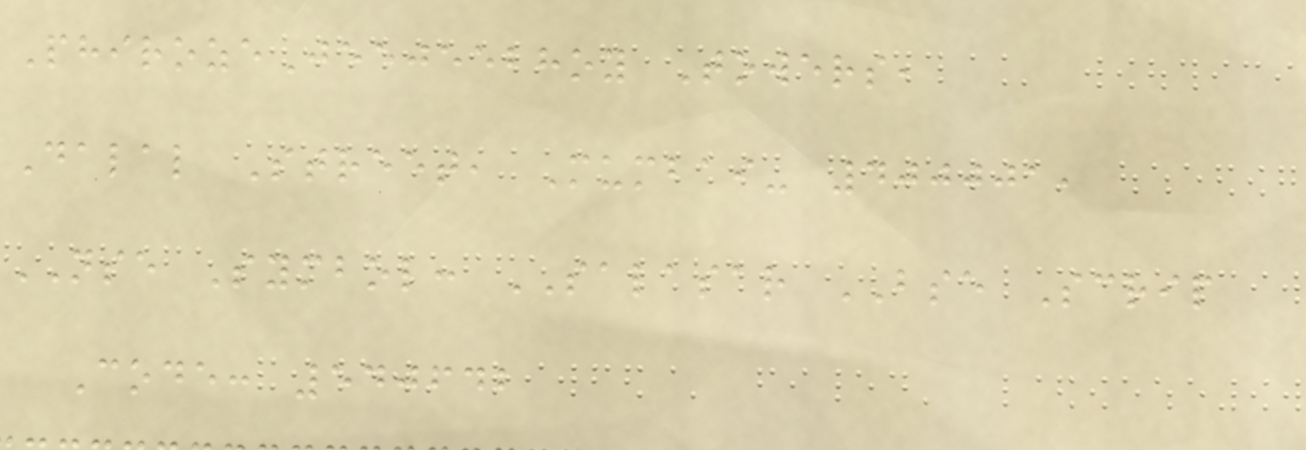PhirozeJeejeebhoy Towers,
Dalal Street, Mumbai- 400001,
NSE Symbol: SALASAR BSE Scrip
Code: 540642
